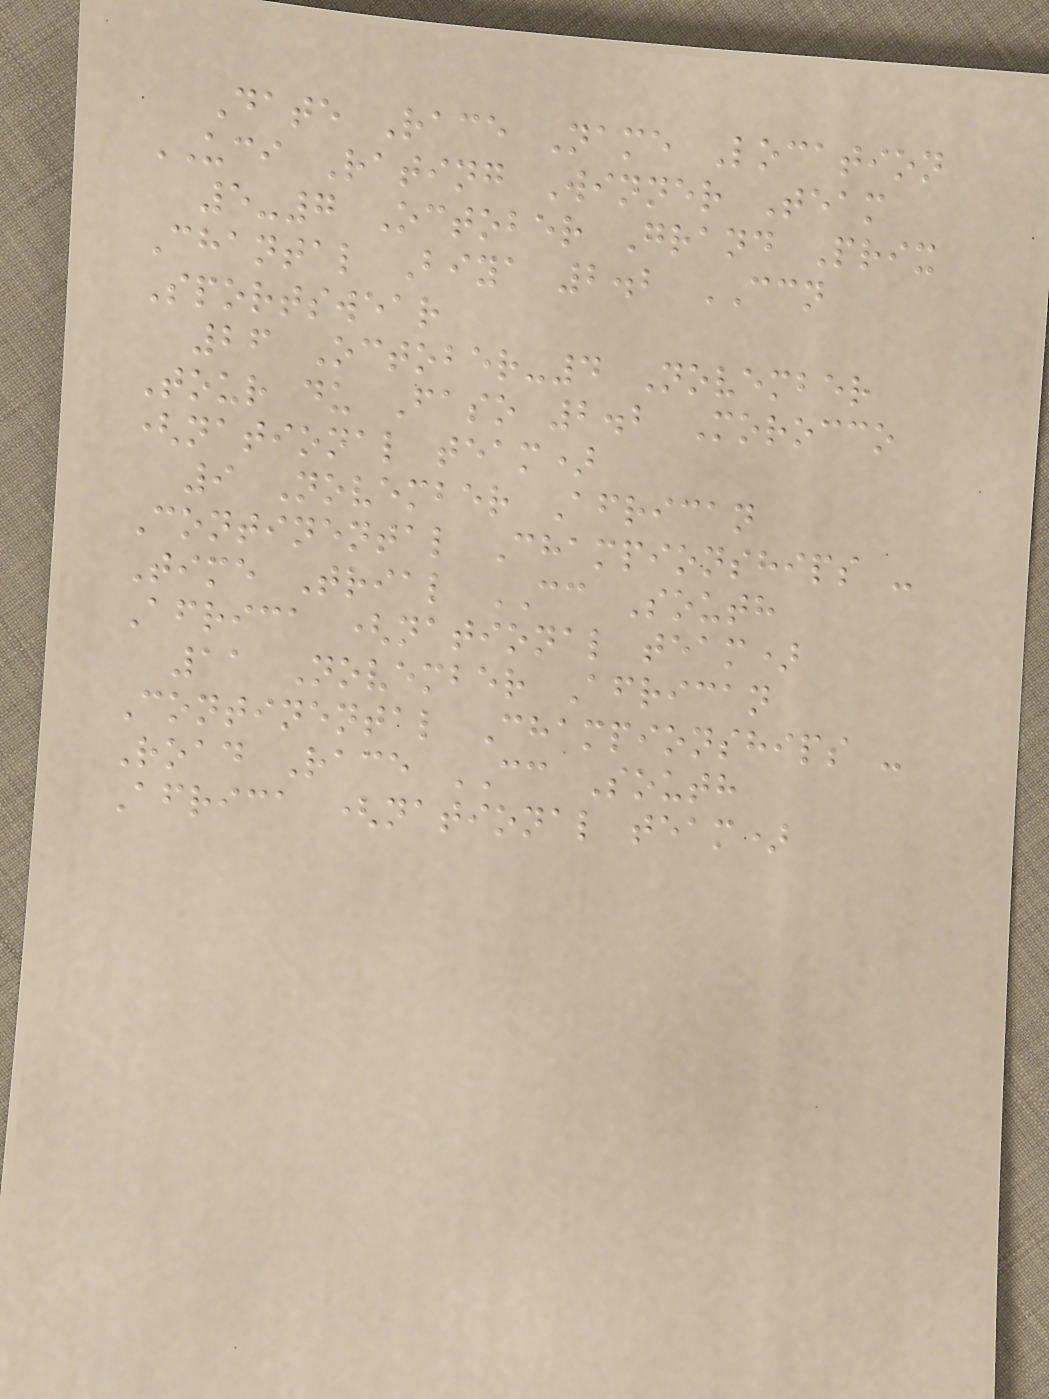Date Race Name Location
UCI Rating Winner Team
5-7 October Grand Prix
Chantal Biya 2.2 CCN
Sportswear
26 October-4 November
Tour du Faso 2.2 Morocco
(national team)
9 November African
Continental Championships -
Time Trial CC South
Africa (national team)
11 November African
Continental Championships -
Road Race CC South
Africa (national team)
